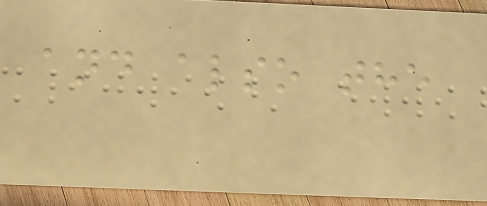and also the
